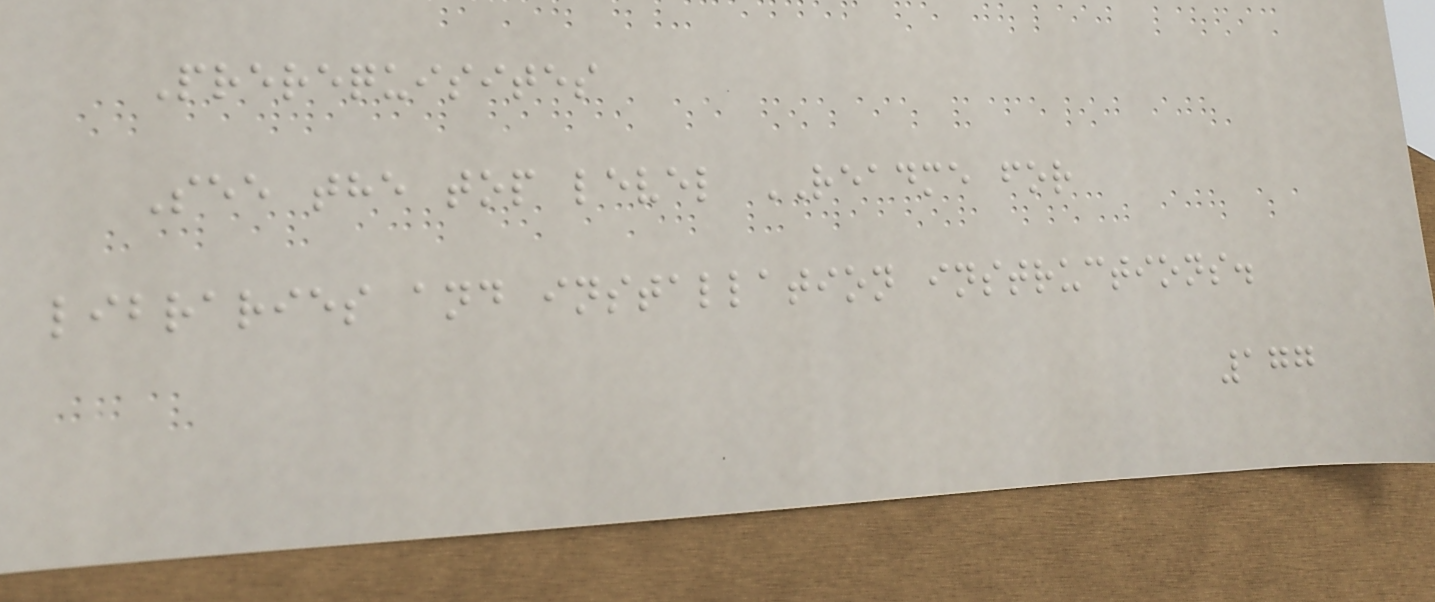Prerequisites
See the top level README for
libraries and installation instructions.
177
